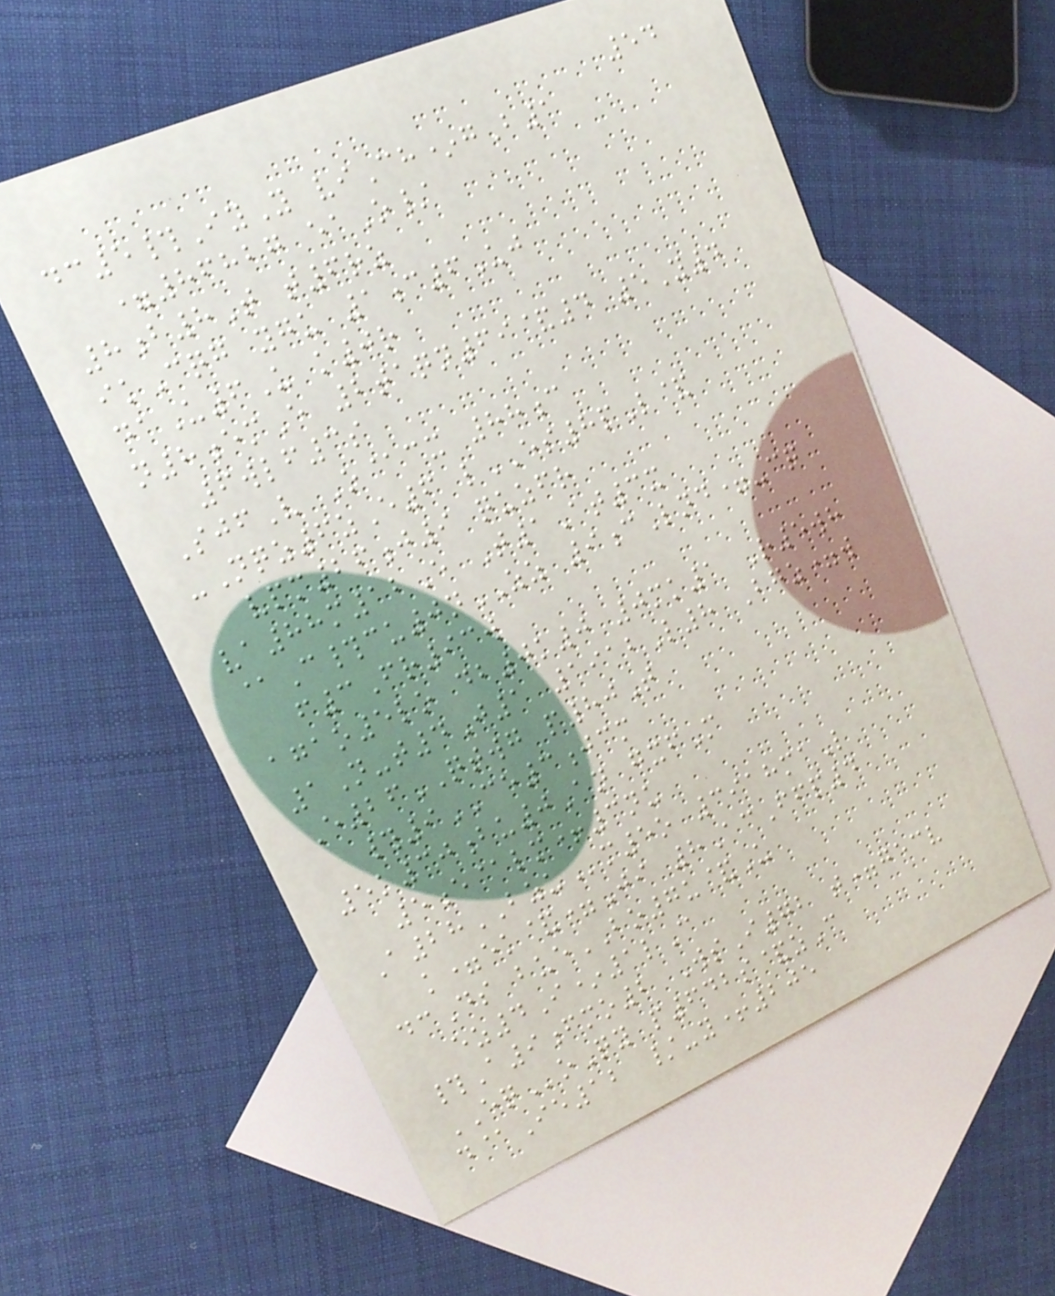54
dc5#IyY viCh*gB1
=86827 eaO/
8b8T t6rz
ikCqg ygu 1c6Uj
daU6U k0r
n8emE 2taqn69&4 5Y4
6wlf3s
SjfV O@cx 88c
-Nqz6zE6 lES8pL&
vpm26j9 quzfr
va88m12E T1At3x
@C#cu0nZZ 9cLnd=-cq
f3Fr93w
agao5lo db0k0 0mk1 R5wh
1N-t4J1 1912L8 Bgz=w
E26QTWG p80T
#9CE3jcm
5k30bu0An gxfM
5e@lm+3nu
A28BZUm5o 3918maL
k=ek&=Ji 8AcFfp4
dcDs bueBO7u&U
ez4I*1lC
#A9fmo2 WsI72 t=gecv
EQoQy p642s&zC
d@Ie12 /-y+205
